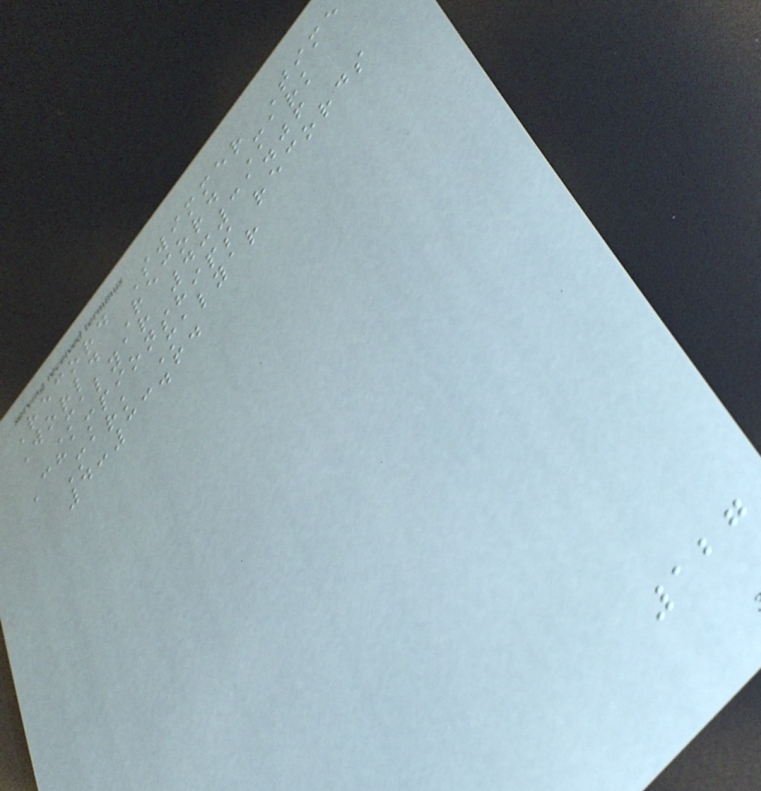Record Swimmer Time
World Record Mark
Malyar 4:31.06
Championships records
Mark Malyar
4:33.64
127
